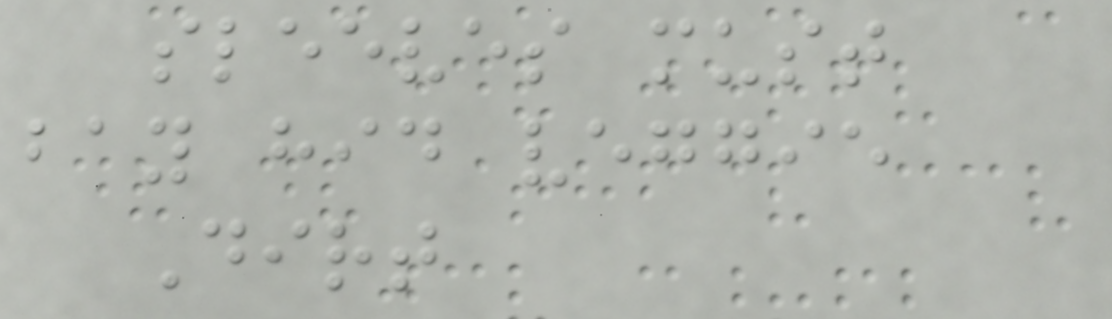sleeves must
bay hid veggie
Dirt
